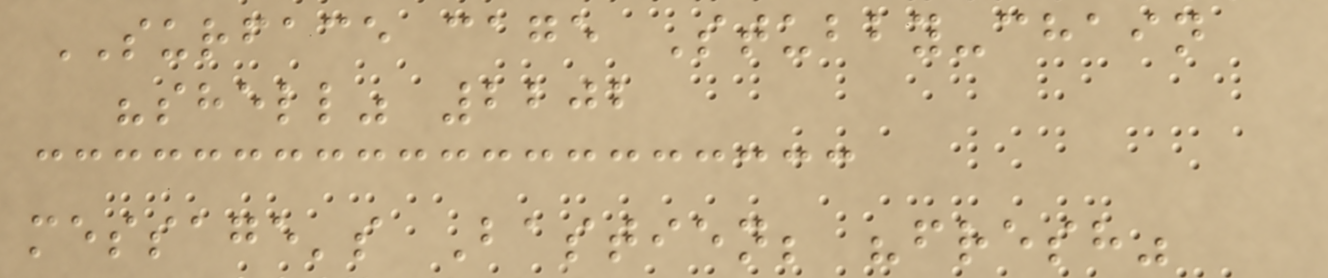SURFACE cage Stubby-chain
"shell" 2202
message's Bastien; "fresh"
